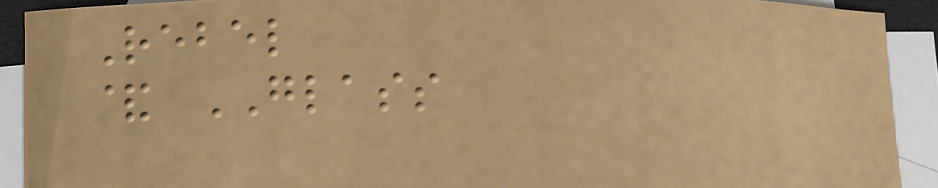Rebel
& GLASS
